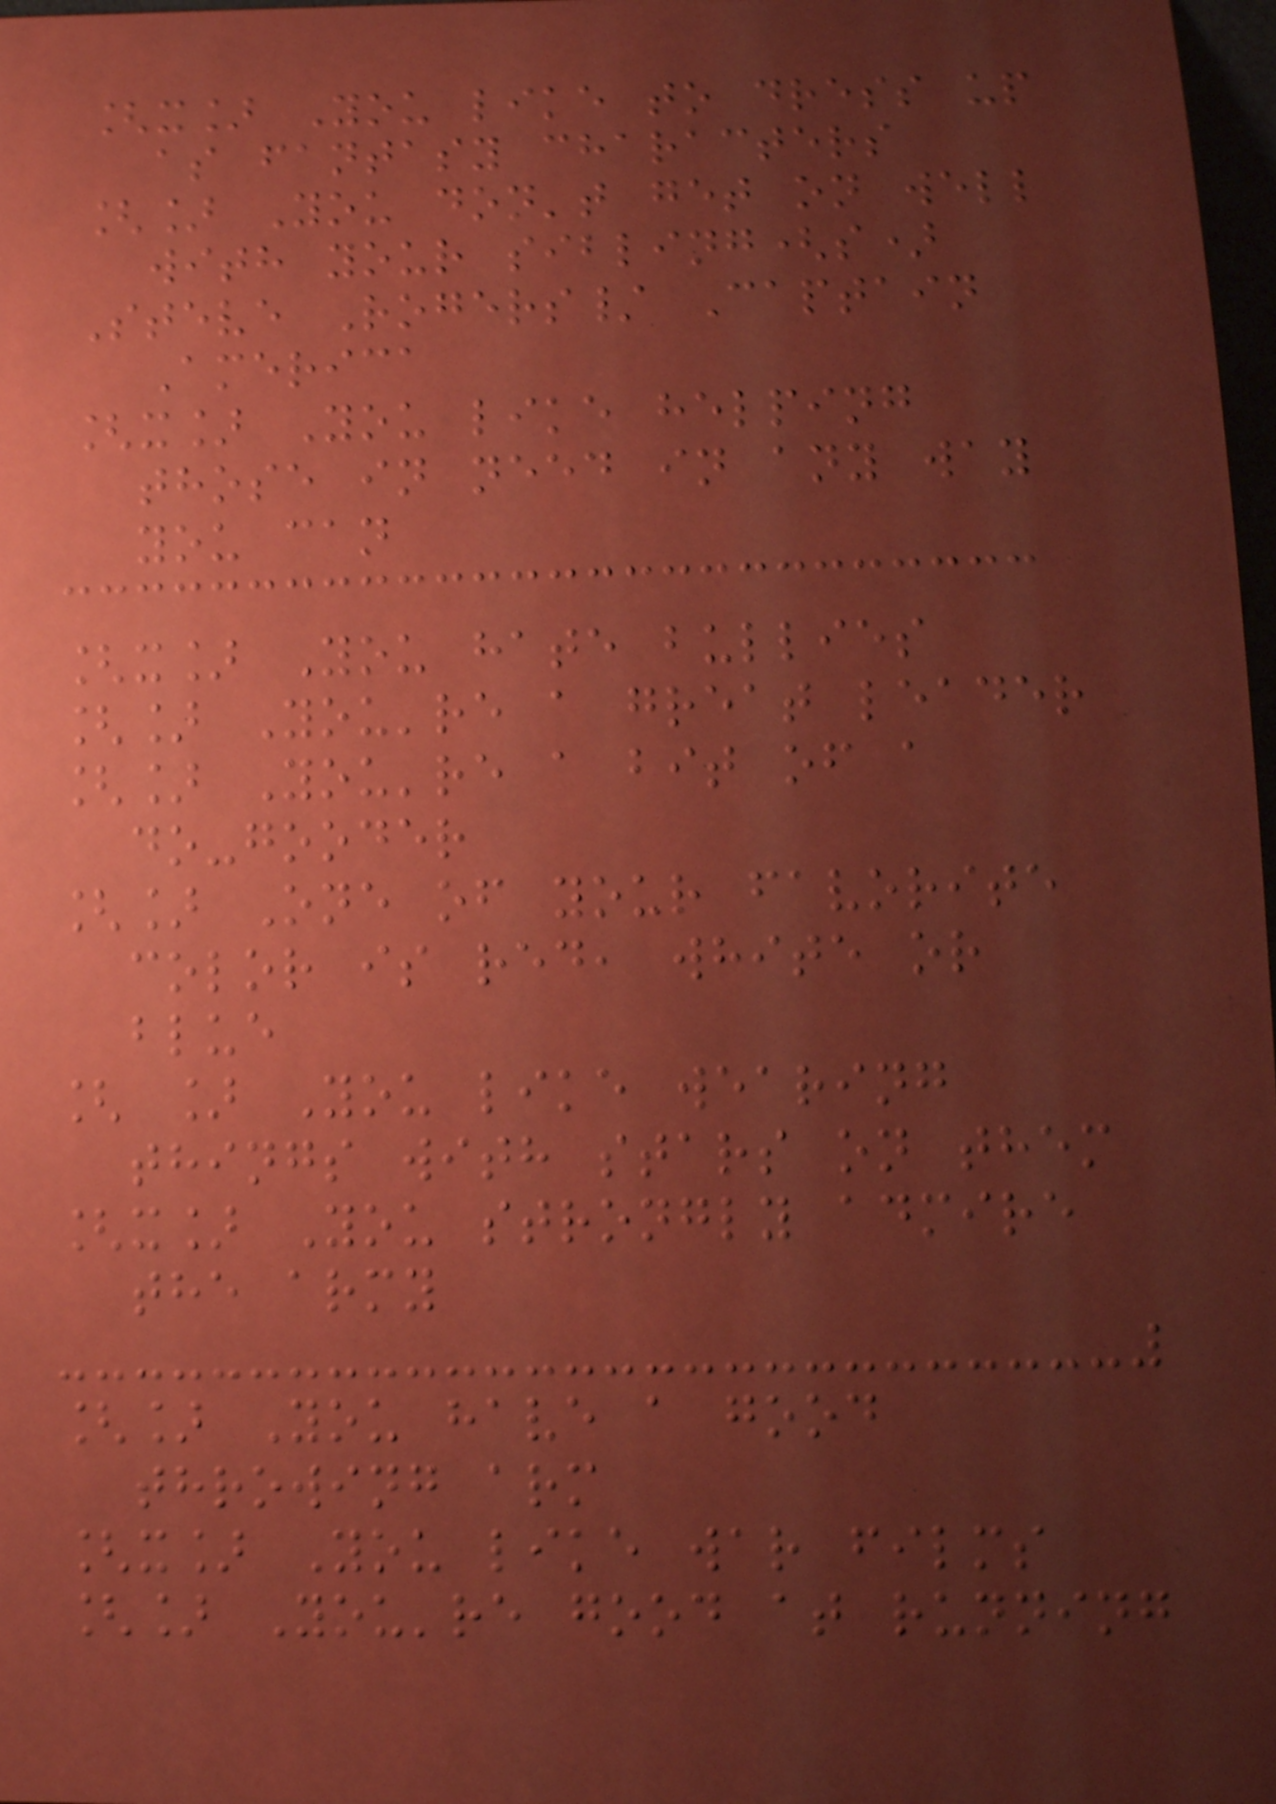[x] You like to dress up
as fantasy characters
[] You don't get on well
with your sibling(s)
Steve Rogers/ Captain
America
[x] You like helping
those in need in any way
you can
[x] You hate bullies
[] You're a great leader
[] You're a bit of a
do-gooder
[] One of your favorite
color is red, white or
blue
[ ] You like wearing
things with stars on them
[x] You strongly admire
the army
[] You have a good
throwing arm
[x] You like war films
[] You're good at running
